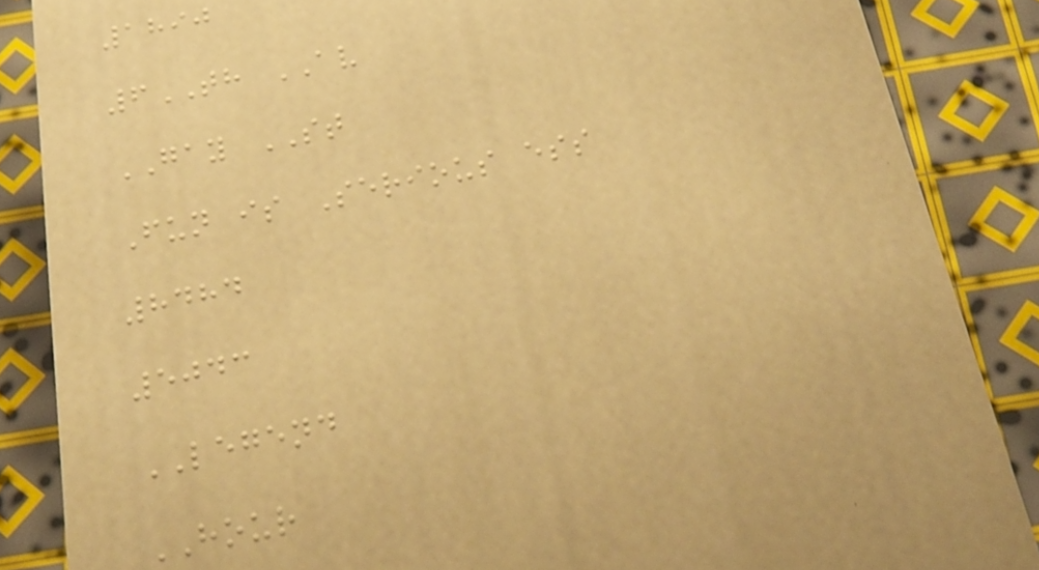1890
6TH AV
GAY ST
Fun is Serious ess
8484
5043
LEGEND
HOUR
